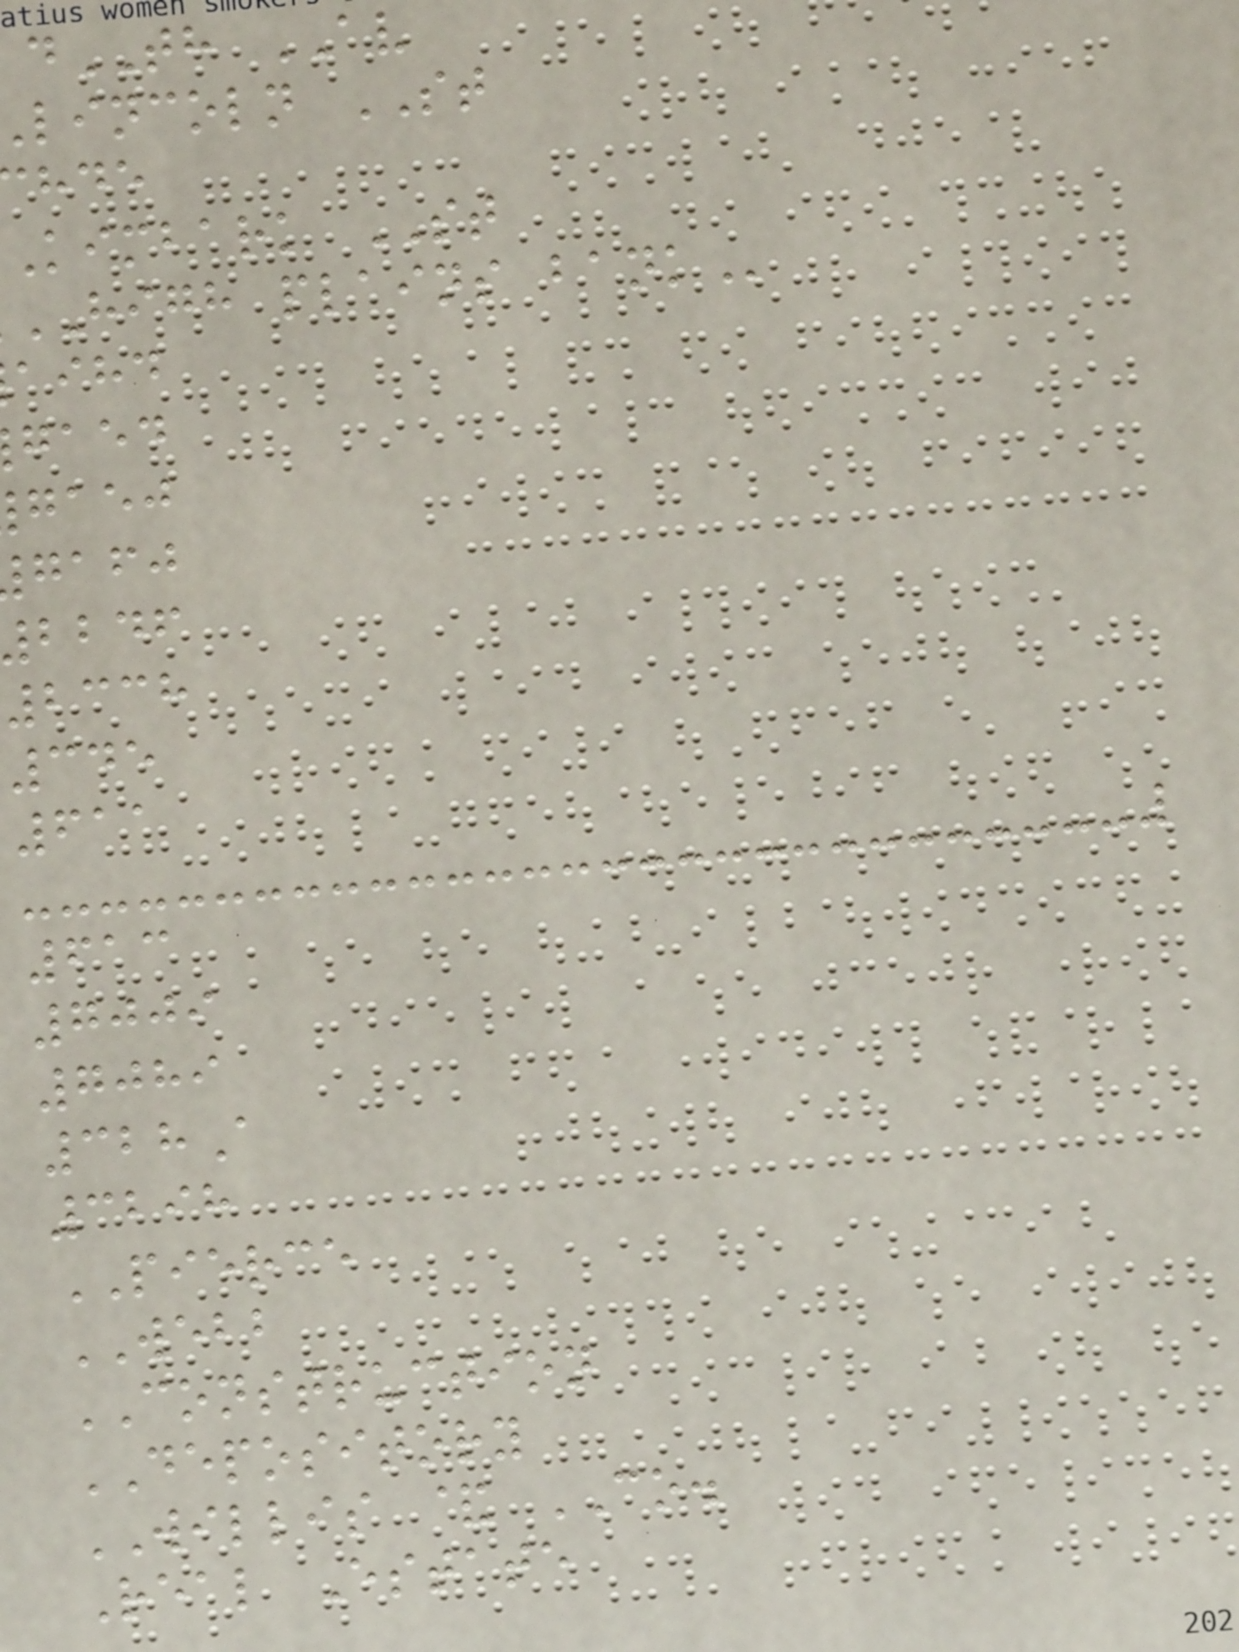TH AV
lincoln ST
kimbark ST
HIGH plains
aihd
gaed
gaej
gafj
bbdf
2338
345
611
613
7009
7089
328A
3298
PIERCE
WEBB
CONSTRUCTION
DEPOSITORY
WILLIS & CO.
Real Estate
